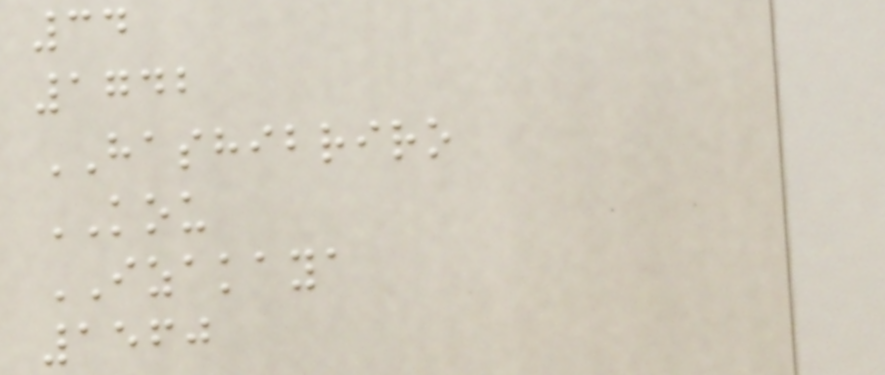34
1742
HASHIBRIRO
KOU
IZAKAYA
1560
